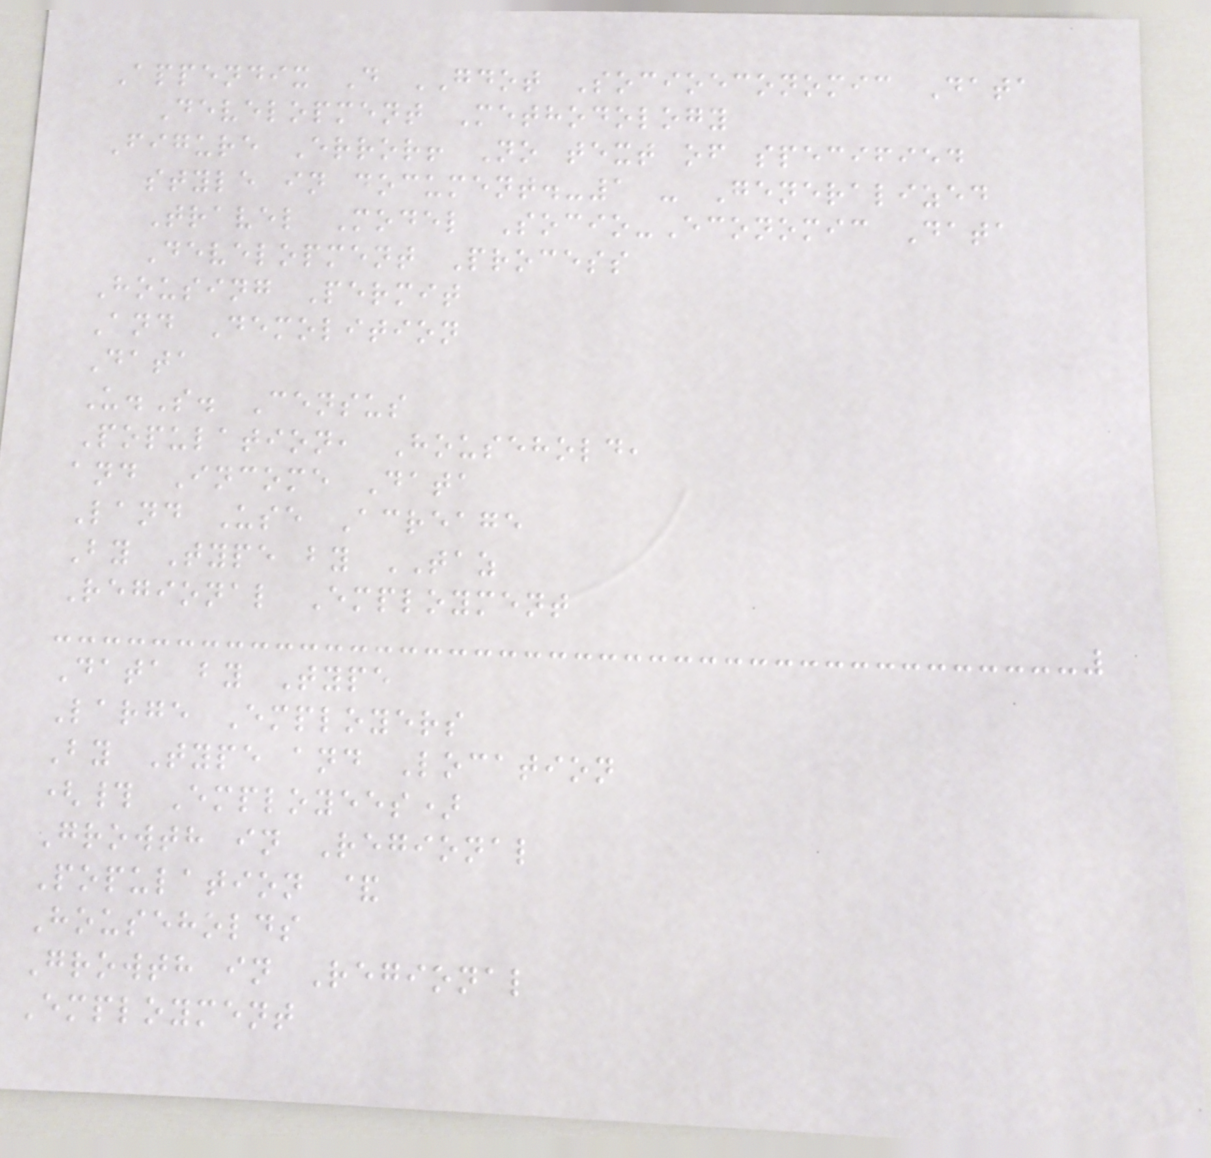Appendix D GDOT Socioeconomic Data
Development Methodology
Figure Error! No text of specified
style in document.-1 - Generalized
Travel Model Socio-Economic Data
Development Process
Housing Permit
And Demolition
Data
U.S. Census
Population, Household,
and Income Data
Land Use Acreage
By Type by TAZ
Regional Employment
Data by Type
Large Employers
By Type and Location
(# Employees)
Growth in Regional
Population &
Households
Growth in Regional
Employment
